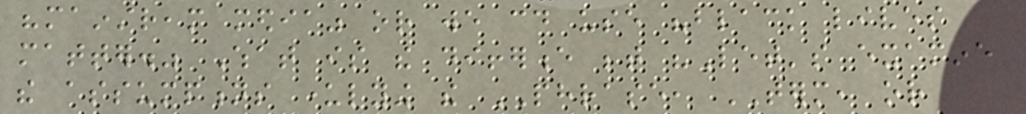"mainstream media" or we could use "black lives
matter." What is the difference between "Let's examine
the assumptions underlying the PHRASE, TERM, or
